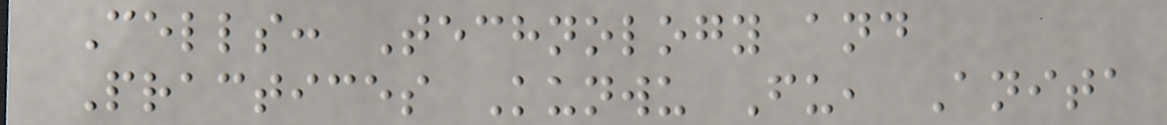Cells: Technology and
Practices Kunwu Fu, Anita
